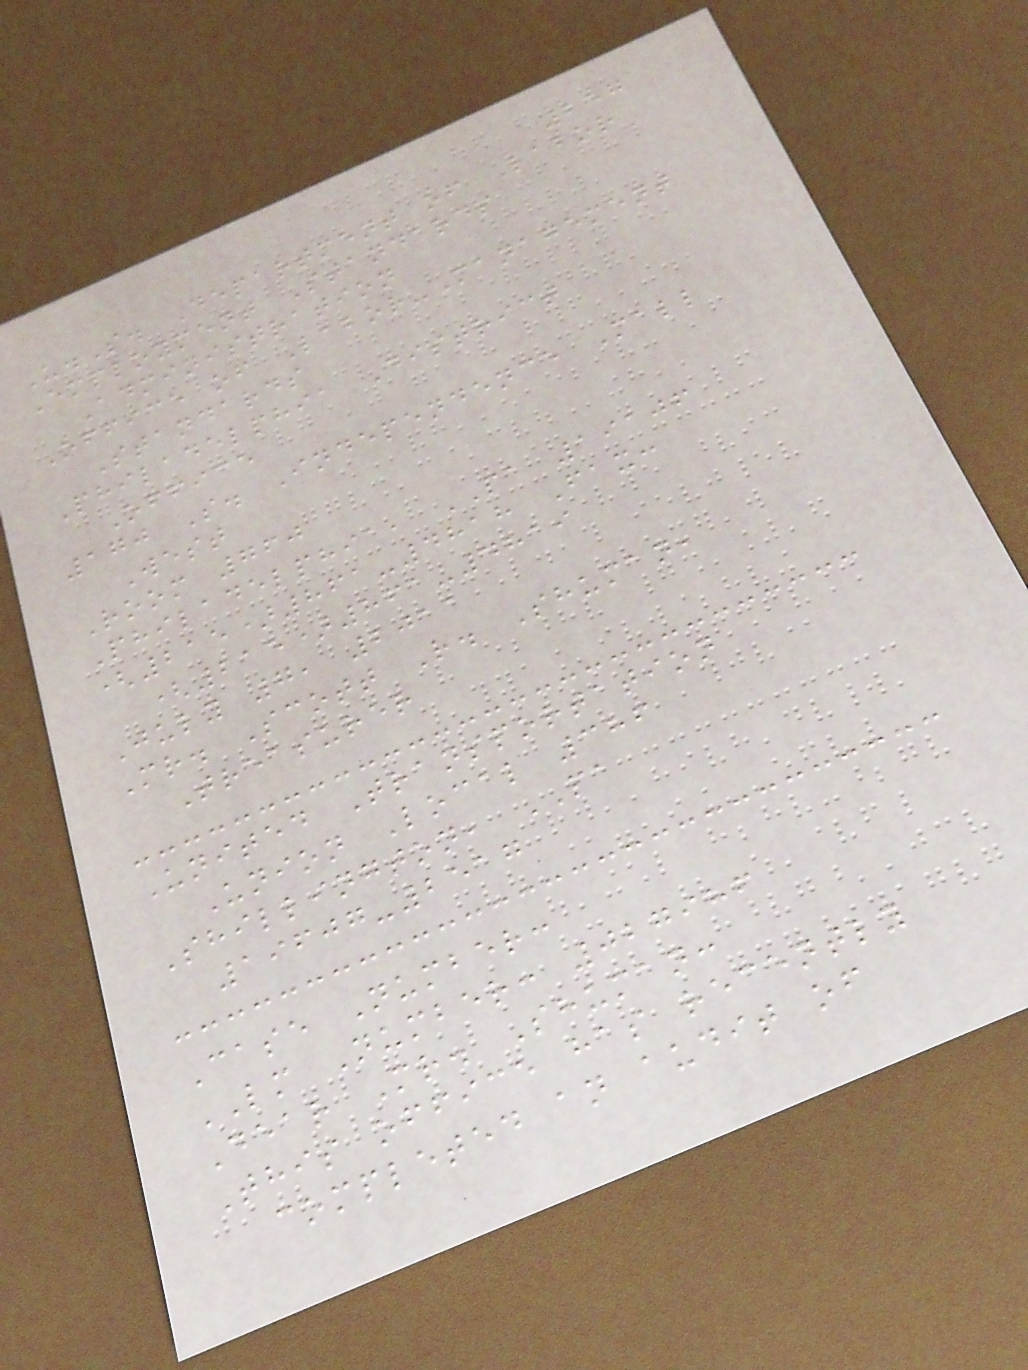257
U.S. Department of Labor
Employment Standards
Administration
Office of Labor-Management
Standards
Philadelphia District
Office
170 S. Independence Mall
West
Room 760
Philadelphia, PA 19106
(215)861-4818 Fax:
(215)861-4819
July 7, 2011
Mr. Scott R. Shuman,
Treasurer
United Transportation
Union Local 386
Shillington, PA
19607-2517
Case Number:
LM Number: 027986
Dear Mr. Shuman:
This office has recently
completed an audit of
